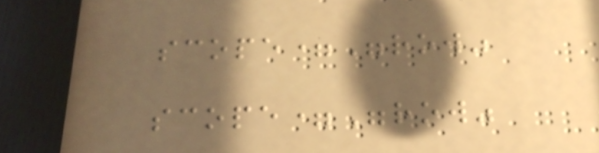scope="row"
scope="row"
